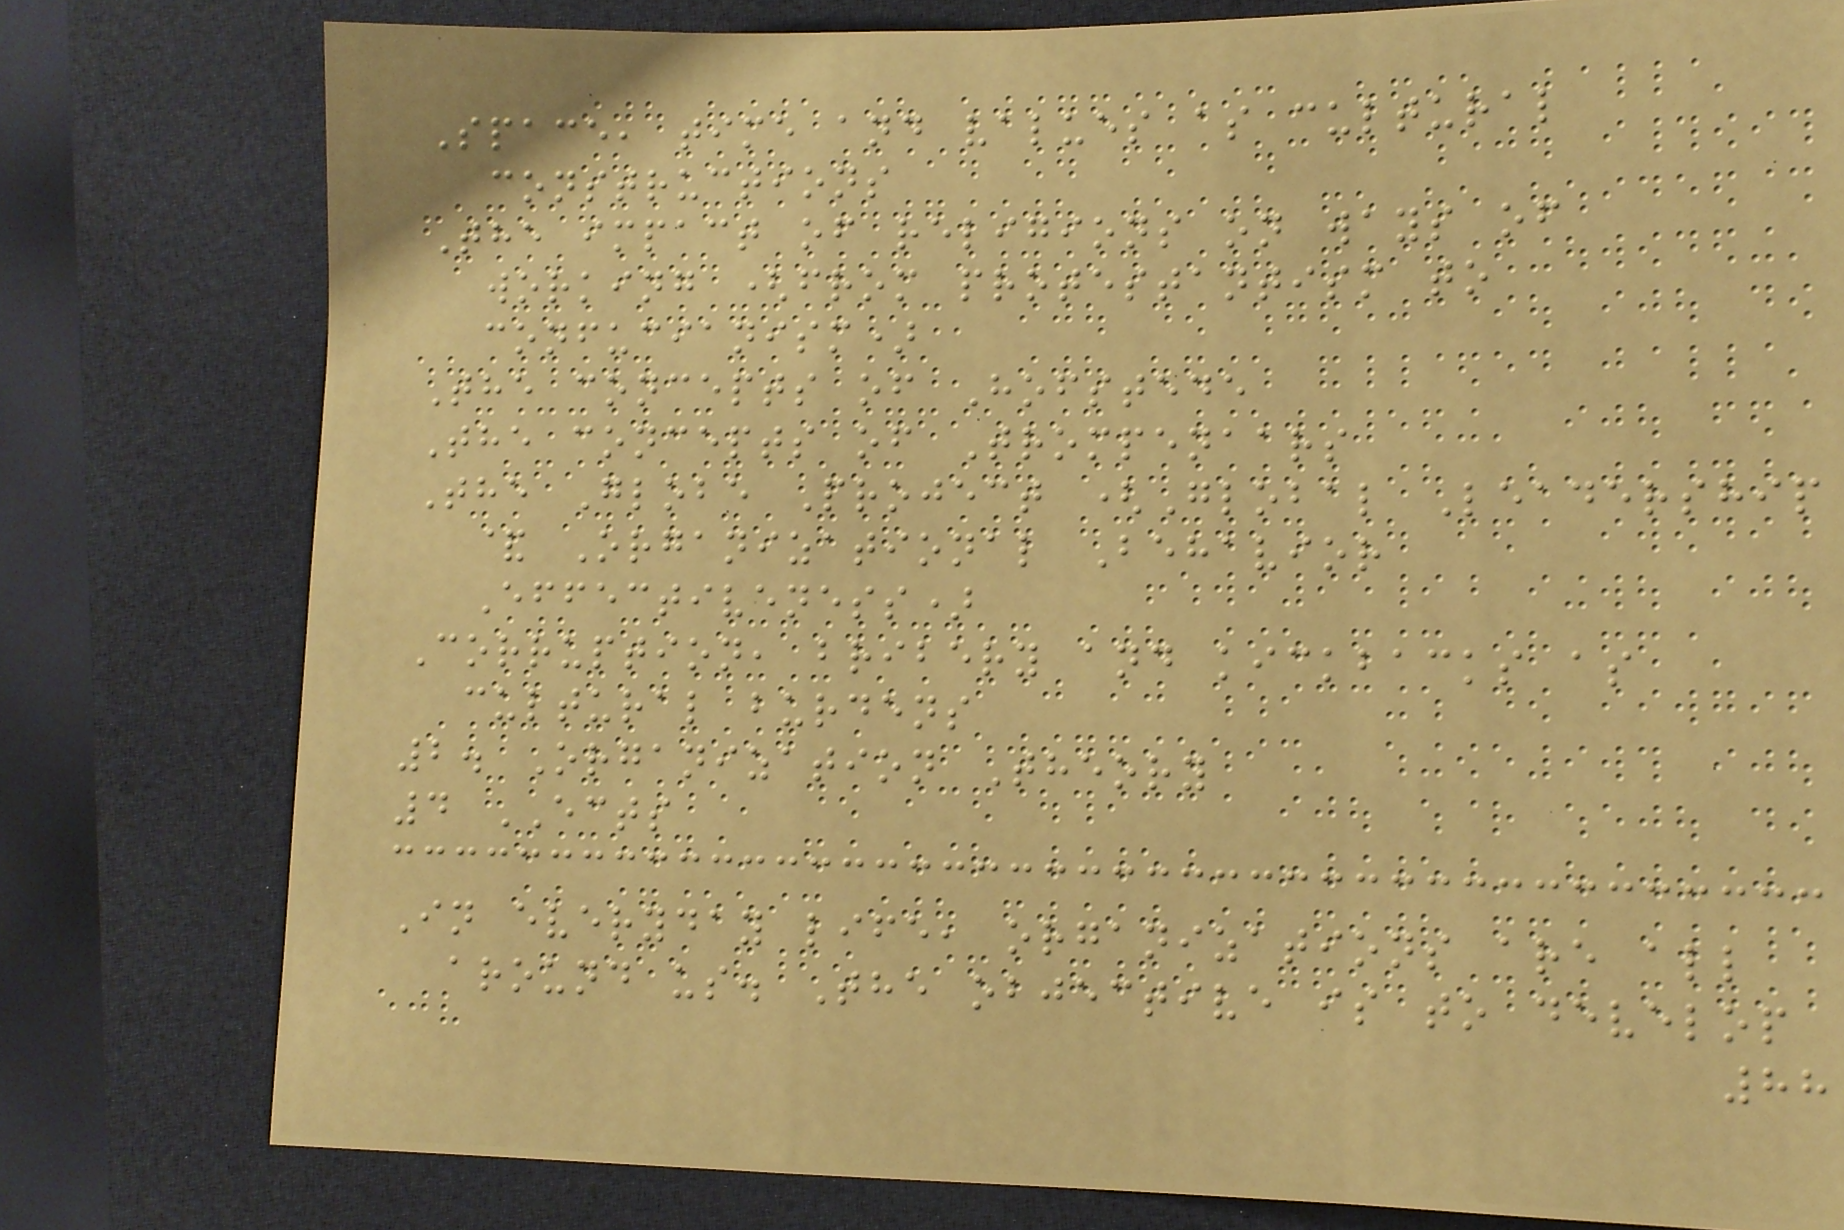Space, time and values as cultural
constructions
The impact of religions on ways of
working (from protestantism to
confucianism)
The concepts of Hofstede
The concepts of Trompenaars
The Globe Project (Global Leadership
& Organizational Behavior
Effectiveness)
Corruption, bribery and kickbacks as
cultural burdens
2. Organization Theory
4 ECTS
In everyday life, organizations are all
around us. The objective is to develop
88
